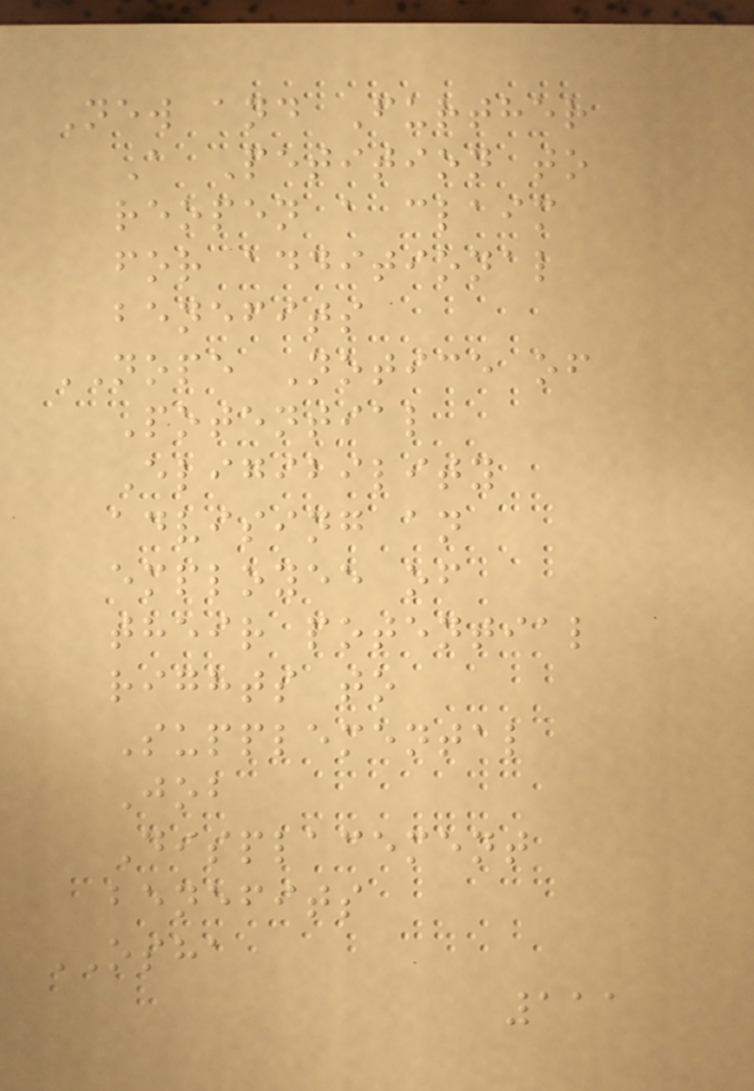New and Further
A Petition to
reopen a claim
for additional
benefits
NOPE Notice of
Potential
Eligibility
advising an
employee of
their potential
rights to
Supplemental
Job
Displacement
benefits
OSHA
111
